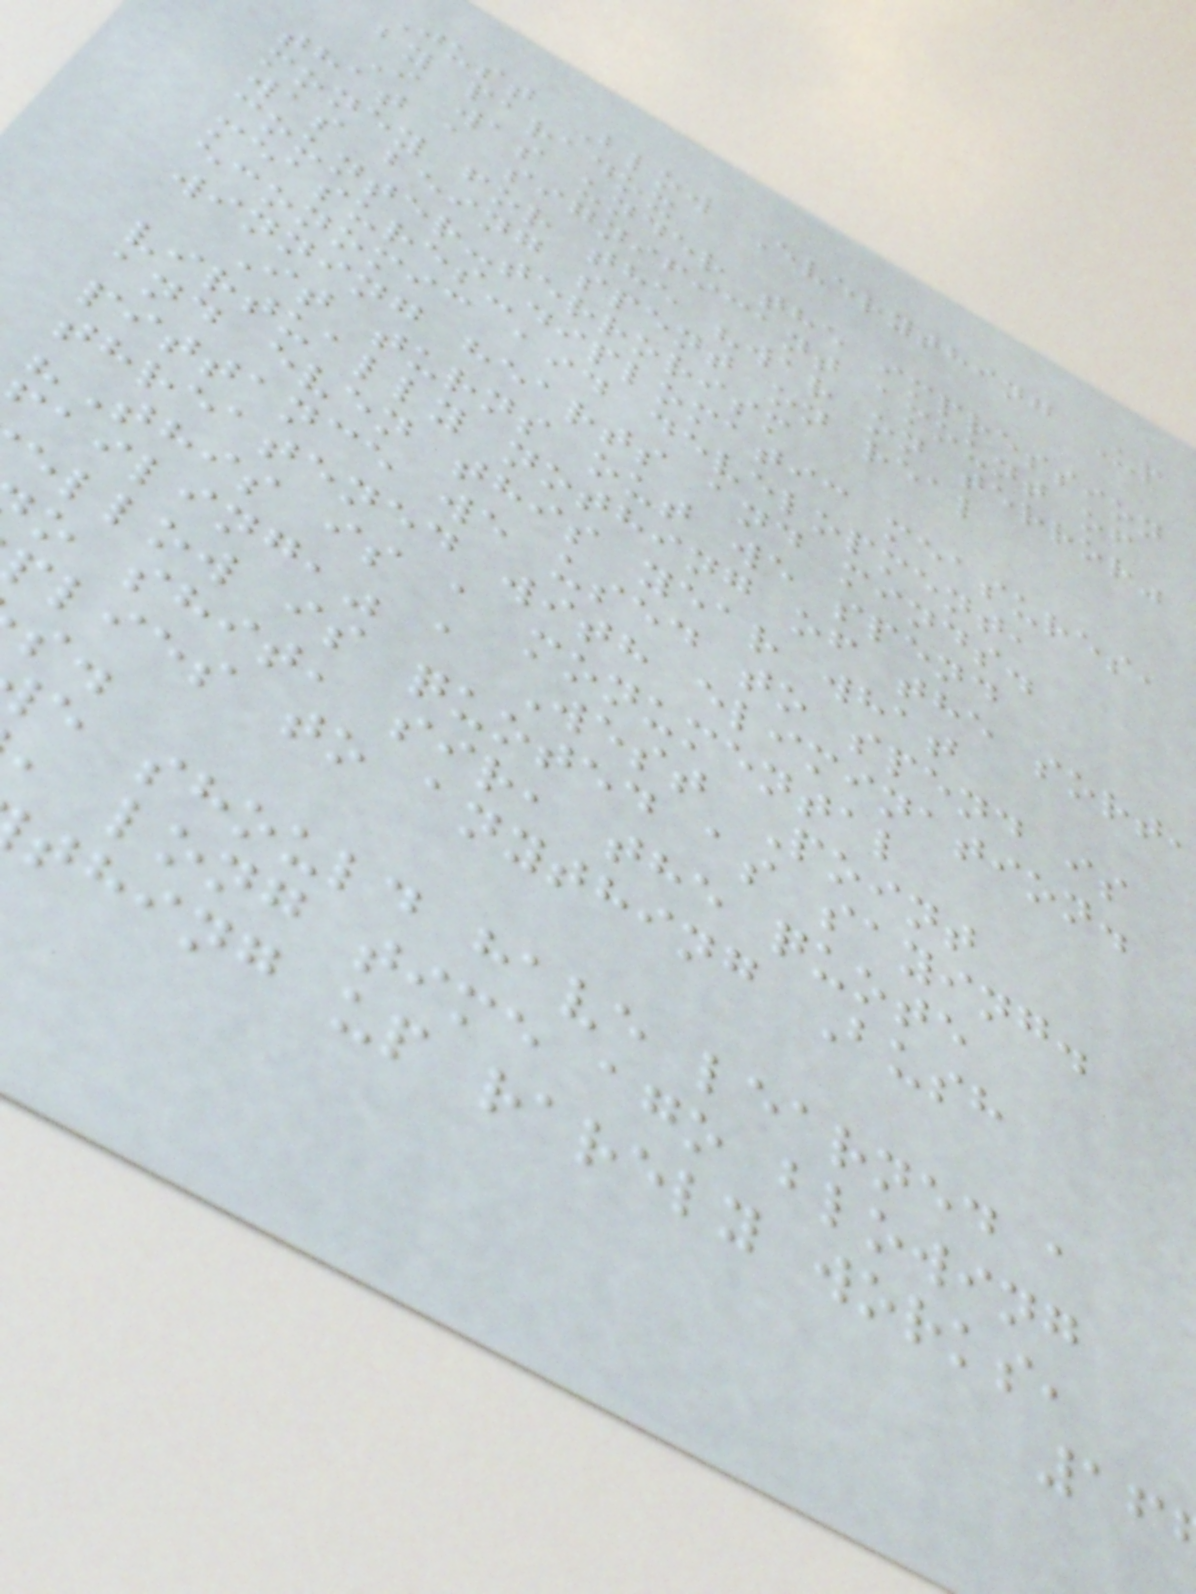Just Blow Everything Up
by paradox
I was under the impression
that a significant amount of
money for the "war on terror"
was being spent on real
counter-terrorism
measures-diplomatic measures,
economic aid development,
winning hearts and minds.
It turns out we spend
virtually nothing of the sort,
and even this year what
pittance we used to spend is
threatened with elimination.
"This is a monumental
ailing," a West Point
ellow is quoted as saying.
o shit, sir, the quote
plies to anything Bush
e should have learned a
, long time ago blowing
thing up rarely works,
